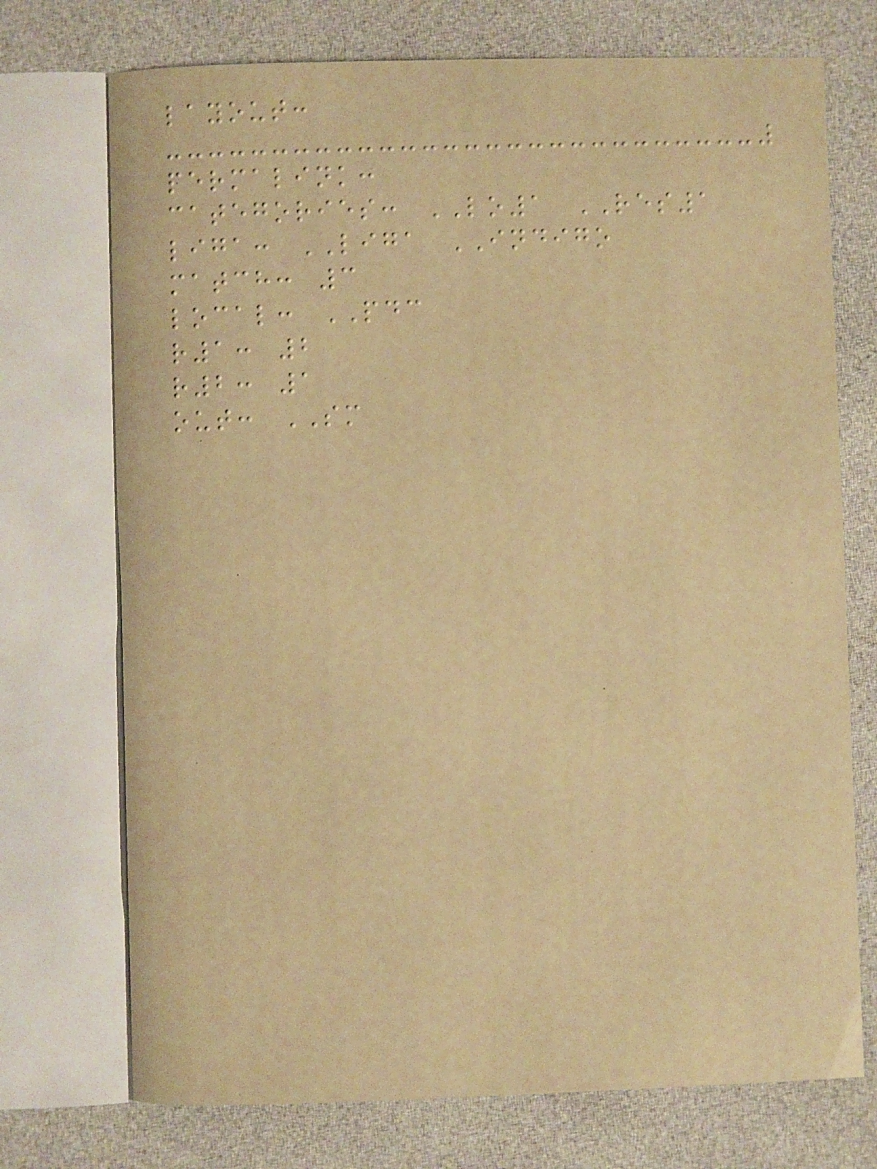layout:
permalink:
categories: LO1 RES1
liga: LIGA INDIGO
match: 3
local: PDC
r1: 2
r2: 1
out: SM
